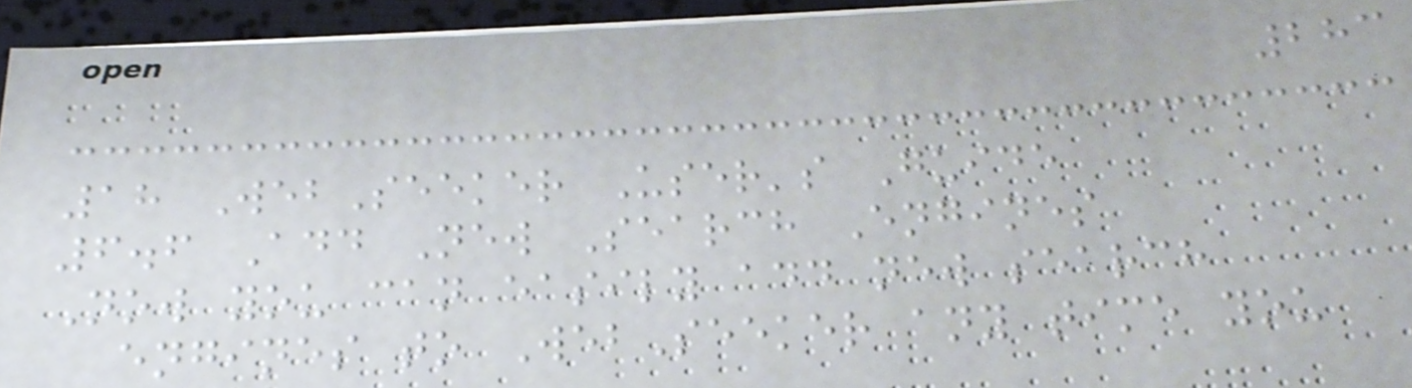283
18 WebSeeker User's Guide
6.6 Add New Search Engines
Now you can easily add new search
engines to WebSeeker any time you
